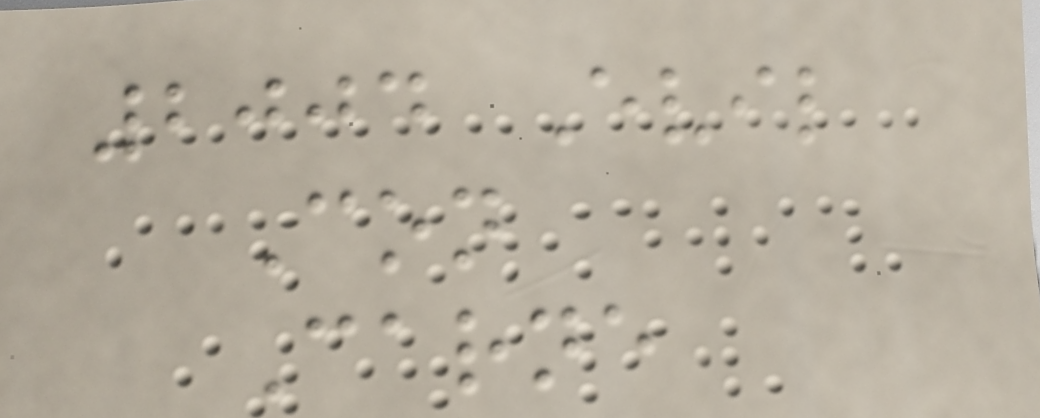2004 Evil
Con
Carne
